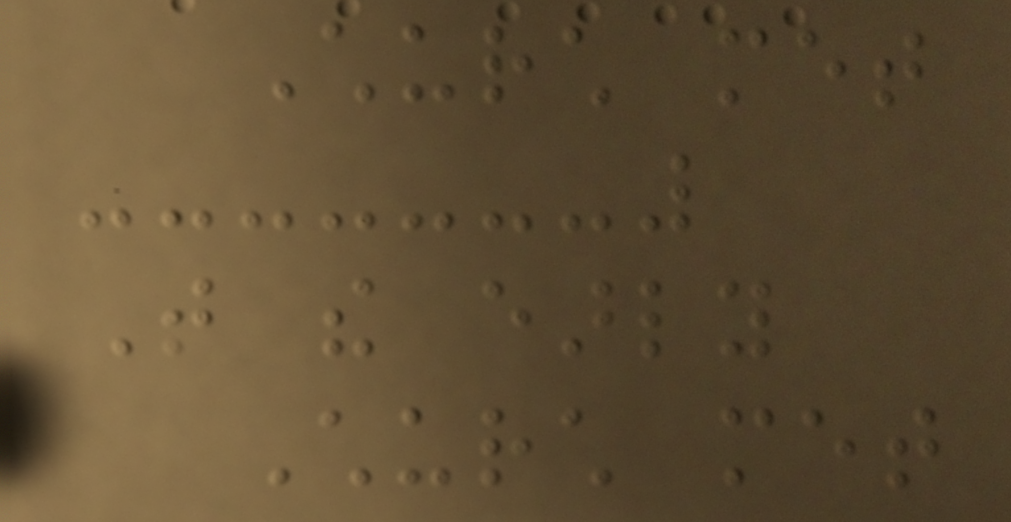Church met
That the early
Church met
